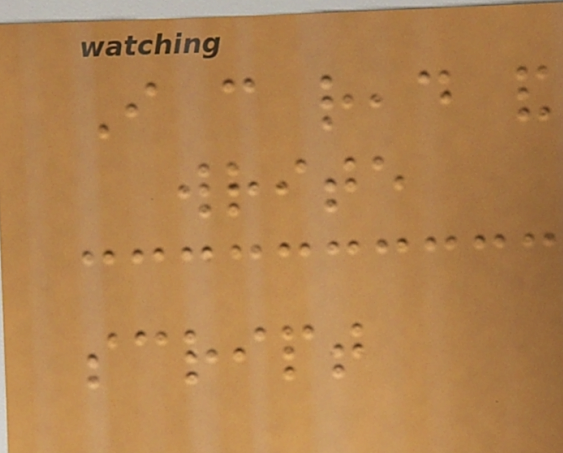I can read and
write
script
